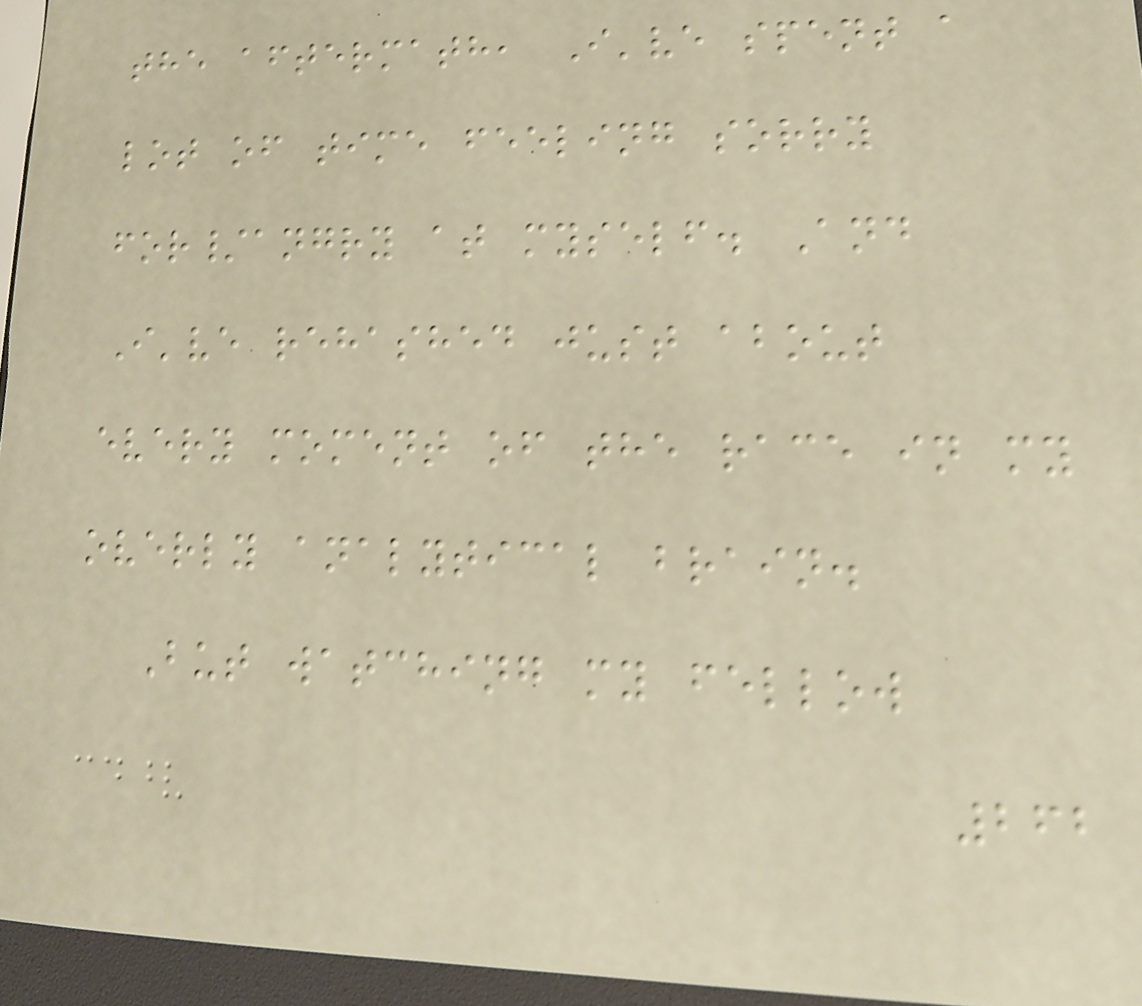the aftermath, I've spent a
lot of time feeling sorry
for/angry at myself. And
I've rehashed just about
every moment of the race in my
overly analytical brain.
But watching my fellow
262
